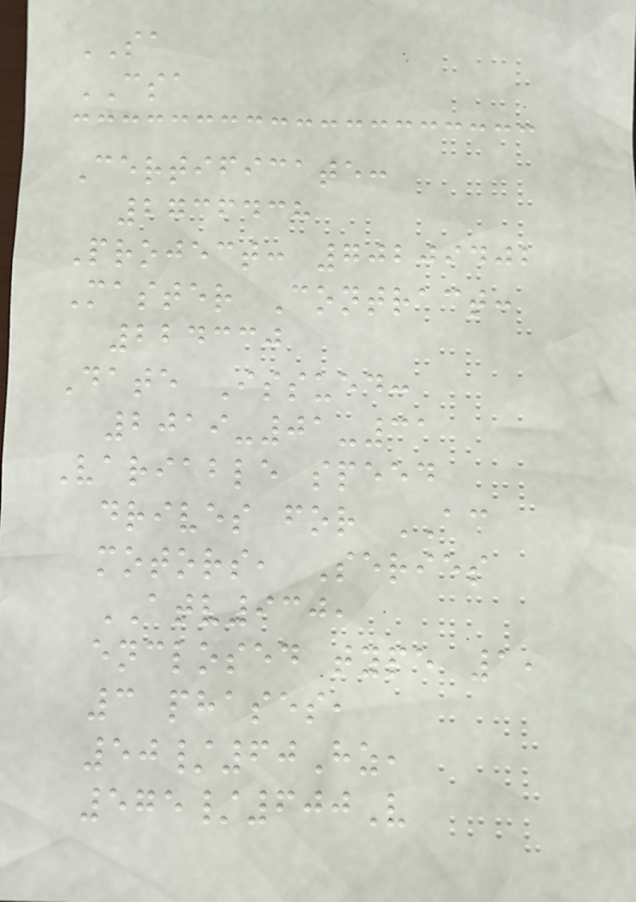SA
CSA
Certificate:
2736438
Project: 70209402
Master Contract:
224330
Date Issued:
2019-01-31
Variable speed
drives for AC
motors, Series
ATV930,
enclosed type 1,
3 phases,
50/60Hz,
575/600V
